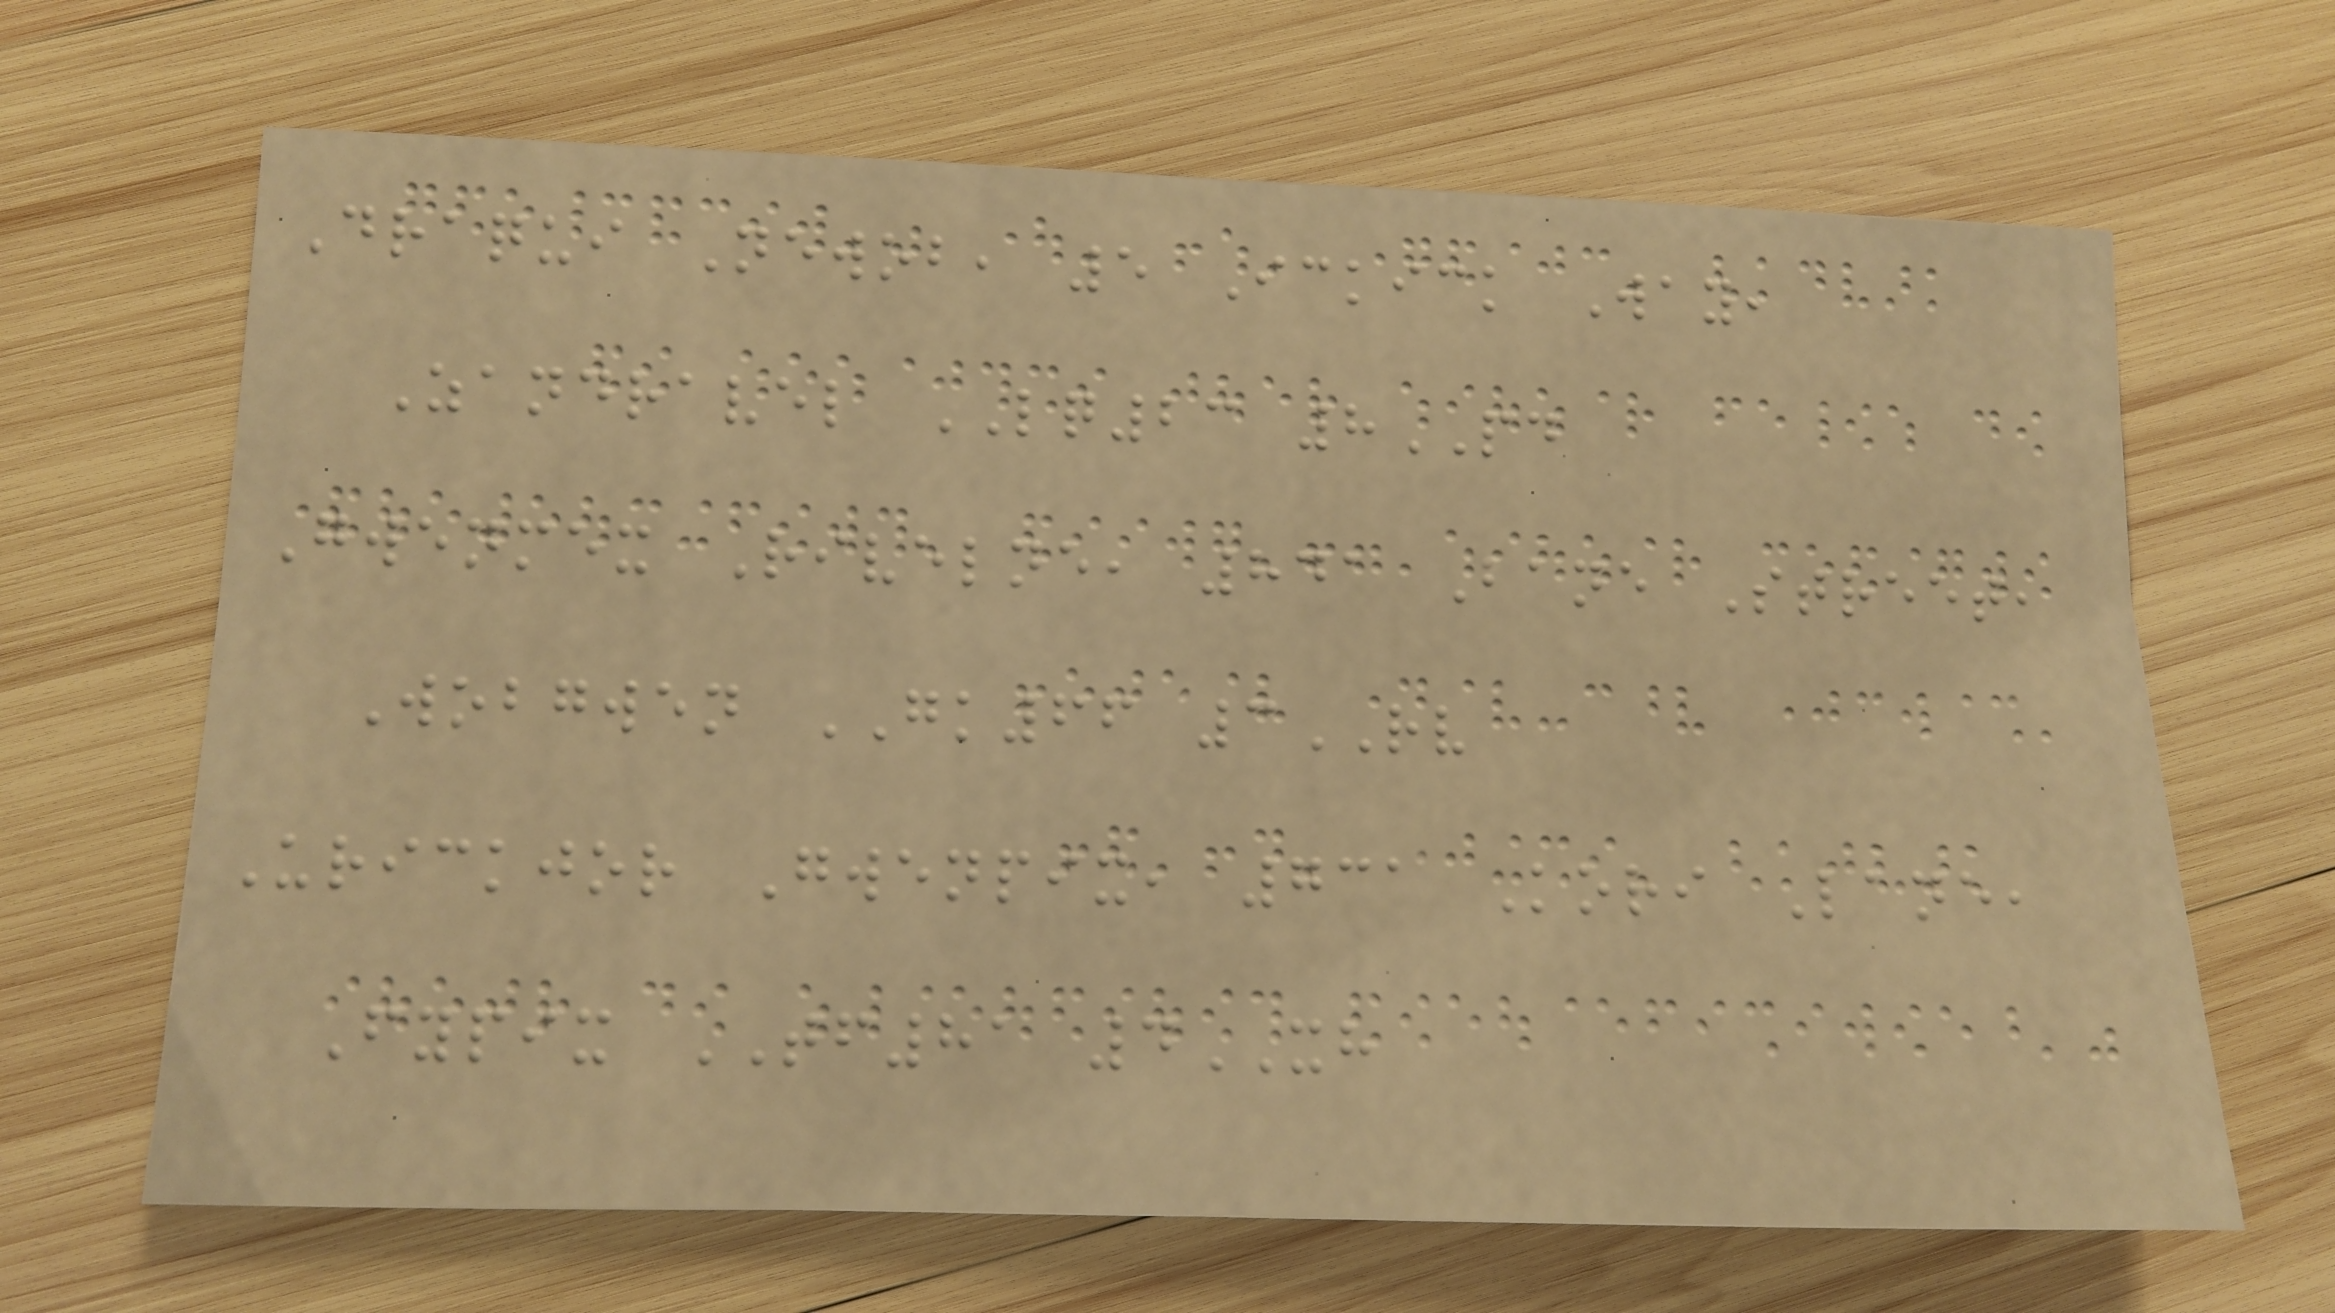Draqui Newob, 5 Ickick Way,
Zandravel LQ23 8PD
Gwenmex Rivelne, 841 Bane Street,
Wobgwen GK66 3RV
Urickjor Gwenpix, 731 Kori Lane,
Fypix TF81 4XH
